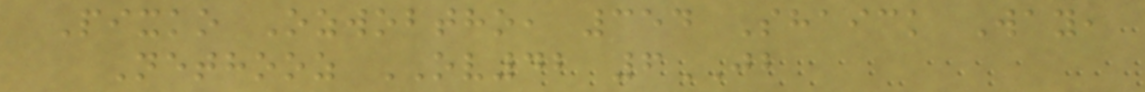Pixko Ozwobtho, 354 Shaick Way,
Nethooz OV42 6JB
